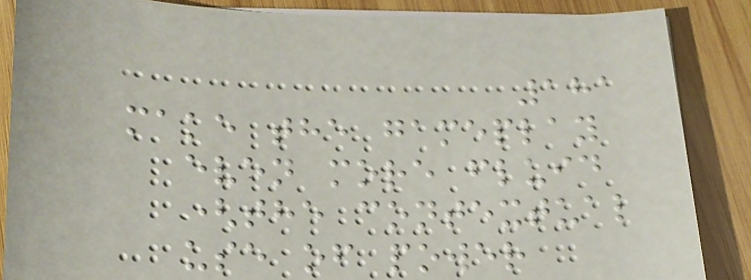181
make the gameplay
even more fluid
(the contextual
use of power
